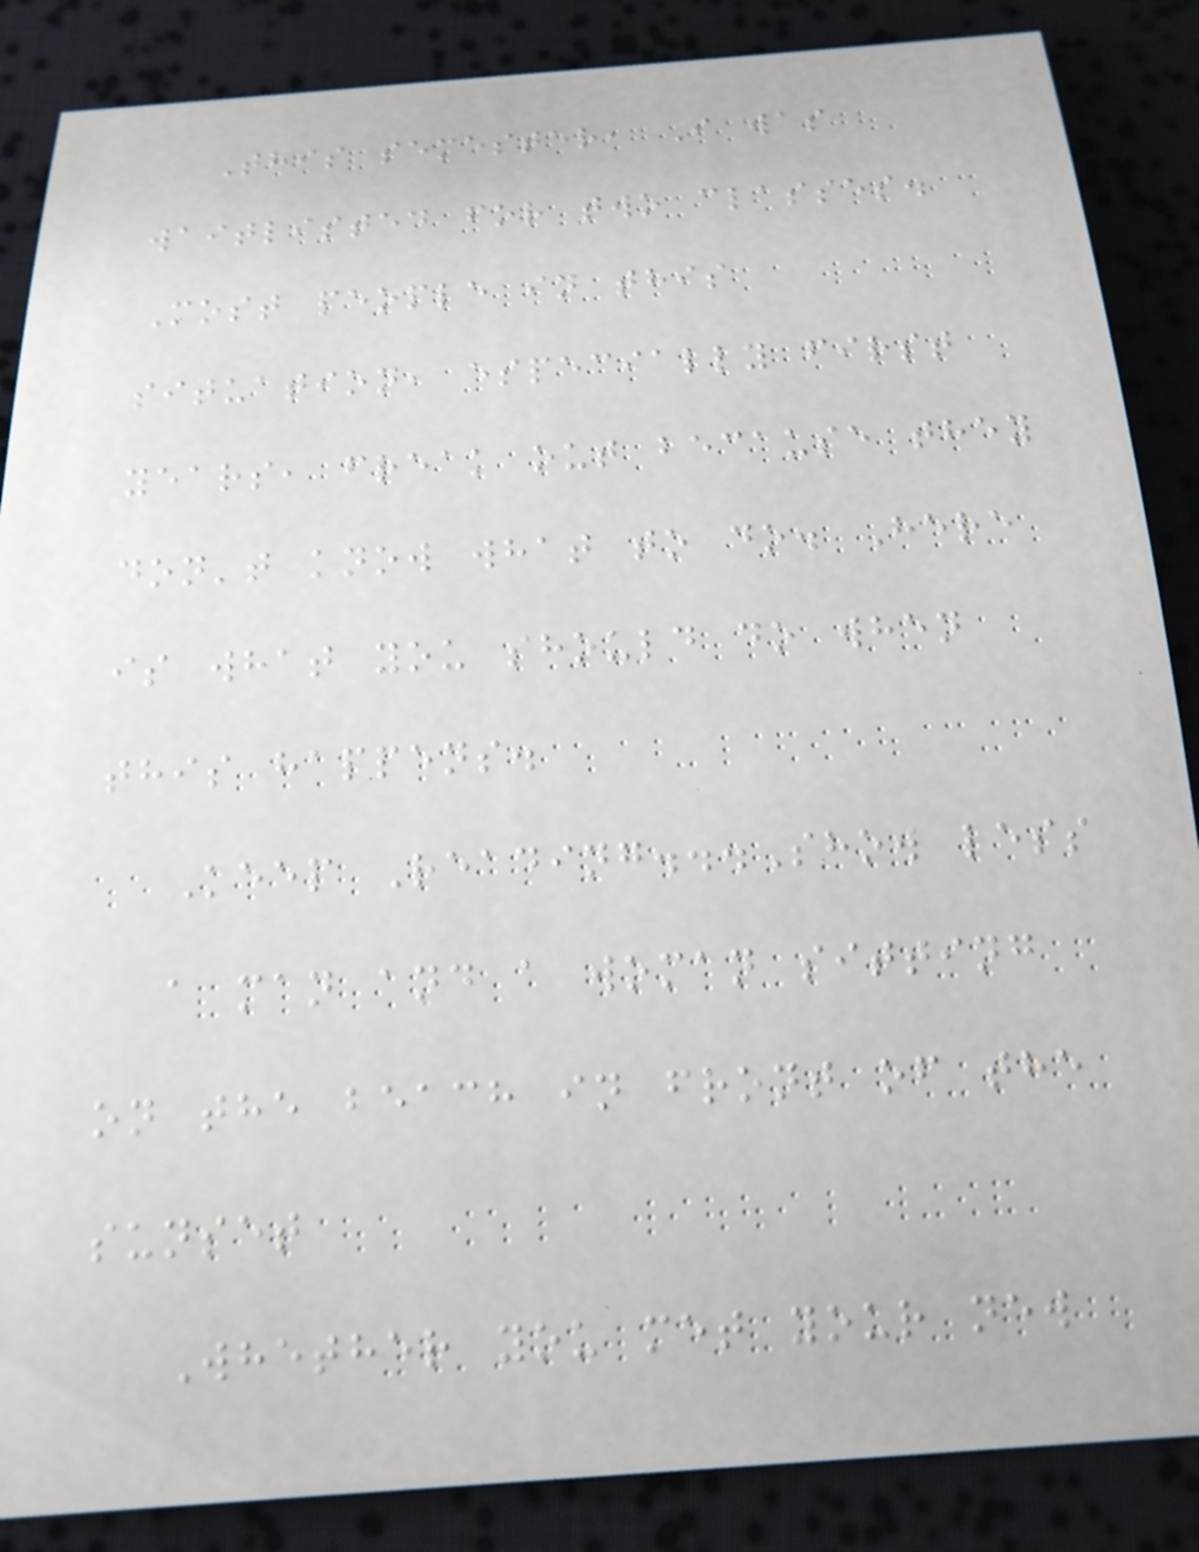This semester, I was
waitlisted for two classes.
Most people in this
situation, especially first
years, freak out because they
don't know what to do. Here
is what you should do when
this happens.
Keep Reading...Show less
a man and a woman sitting
on the beach in front of the
sunset
Whether you met your new
